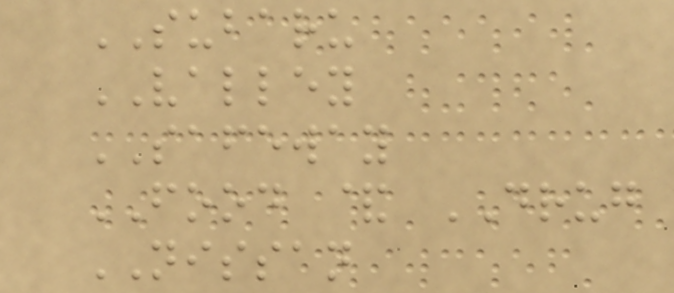SUBARU
VALLEY
SAFEWAY
FOOD & DRUG
NISSAN
